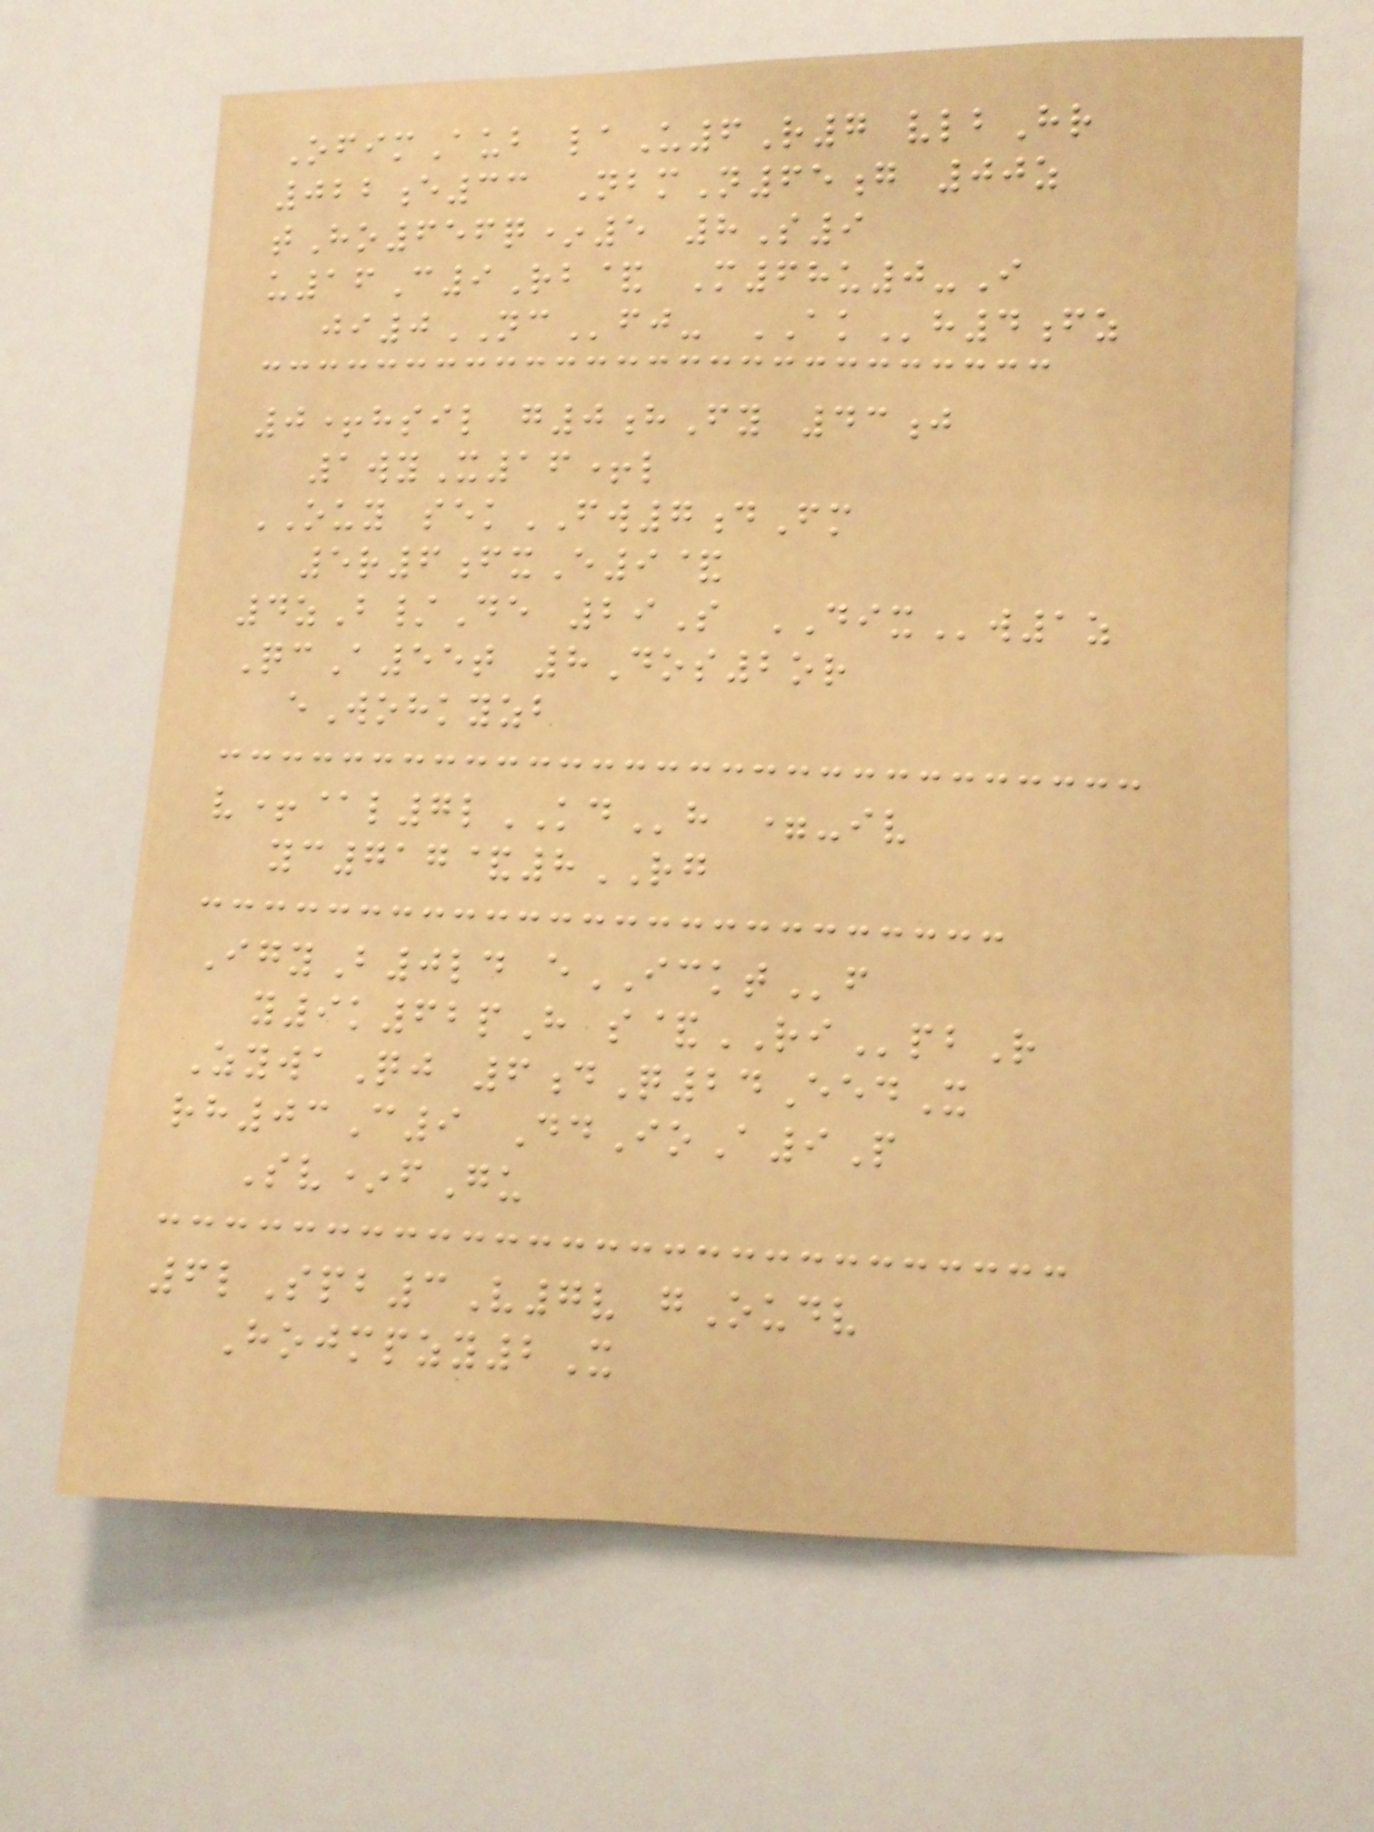OfimAub laU6R7 vlbHr
022e33 NbmN65g 00z
tHo656q*5 8S9
u16C9Rb& M68u0-I
ji0NCfj- AKh4fz
0+hsil g0hFy 43j
1wyX16+l
OUY sekFW7dFm
5r6fxE9&
4zB/De 29S DIXw1z
QcA55t 8Dos2or
eWohkyzb
v+@l7lKDh =-iv
yc717&8RG
IgyB0ld eICKTf
y9k62pH s&RIpbR
ZywaQj 6dQ24EedX
rh03C9 DdIoA9P
Sv*fGu
6lSpb3V7v gOudv
Hojmpzy2X
